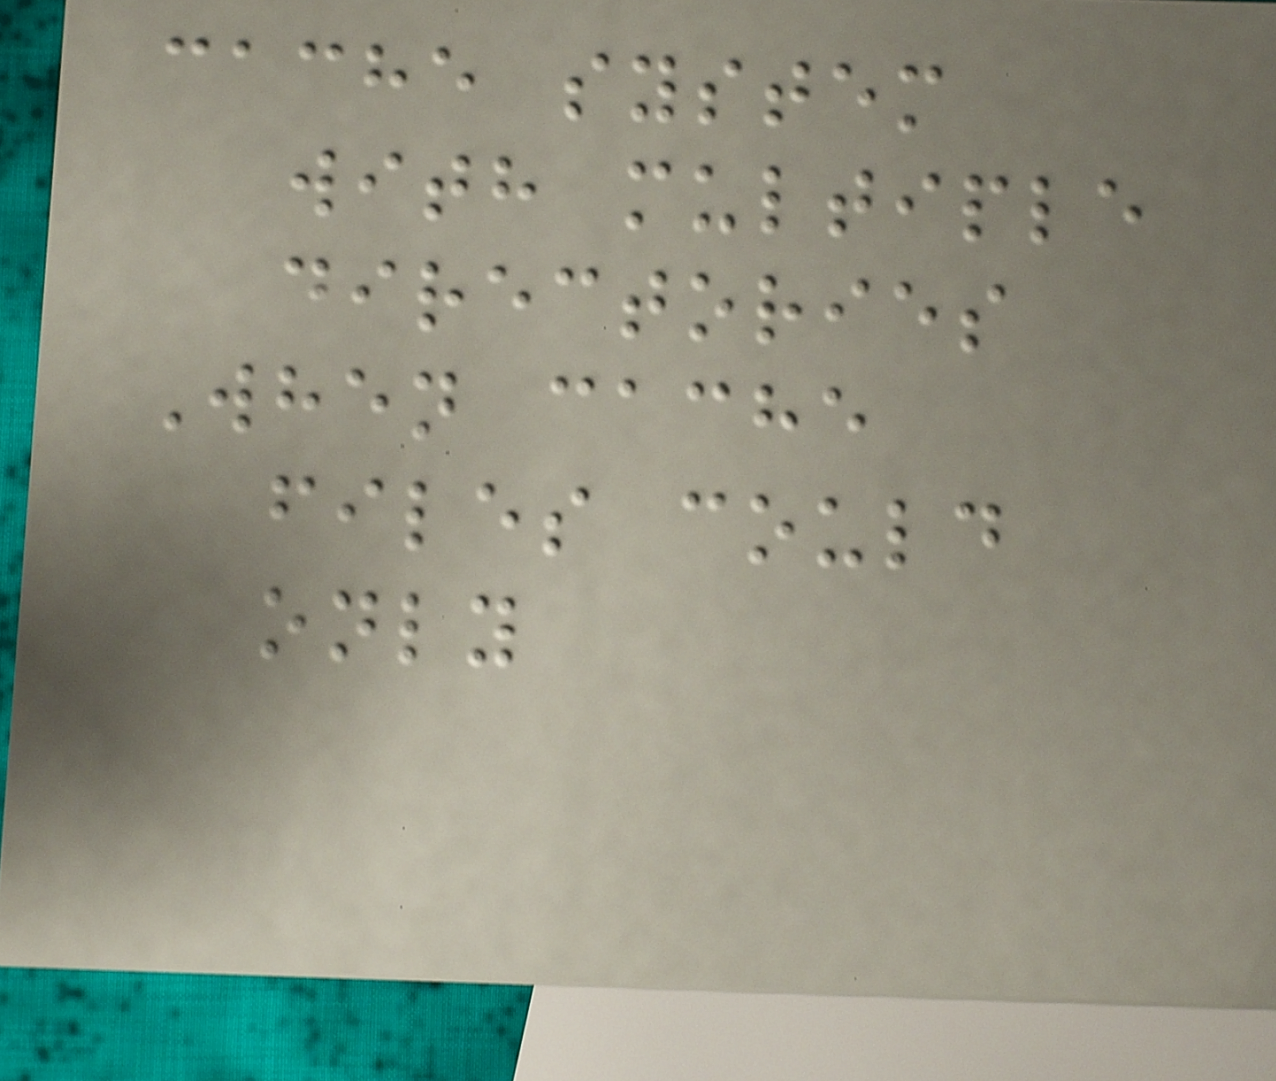cache system
with multiple
directories
When cache
files could
only
